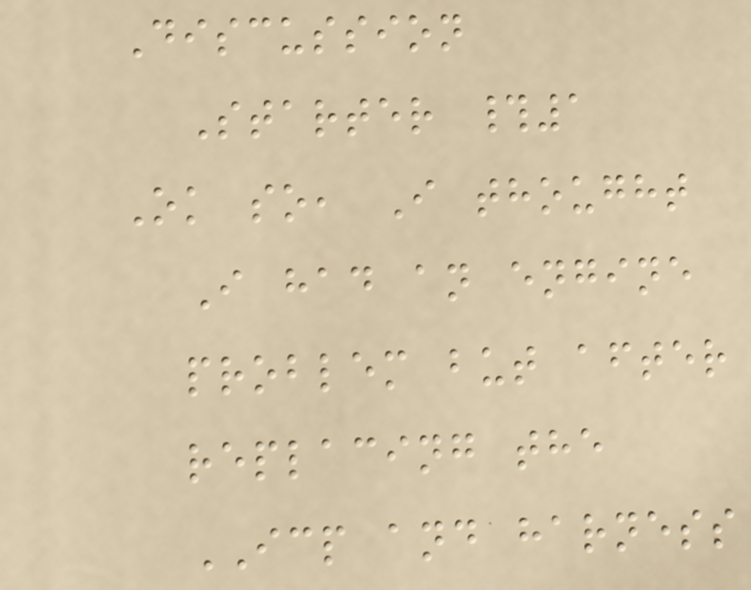Discussion
Starter #1
Ok so, I thought
I had an engine
problem but after
replacing the
ICP and harness
